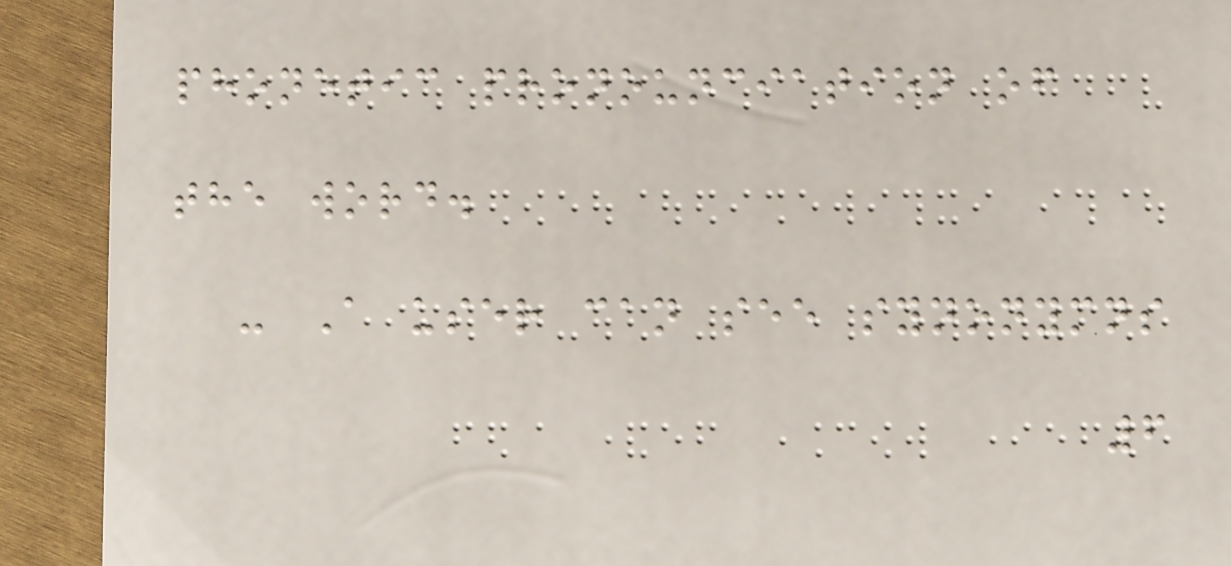phonetic pronounciation of
the word.
- A user can see synonymns
6
